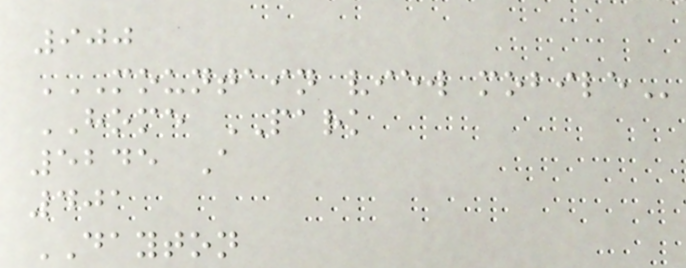900
MOUNTAIN VIEW MOBILE
HOME PARK
5245 A
401
DAYTON
